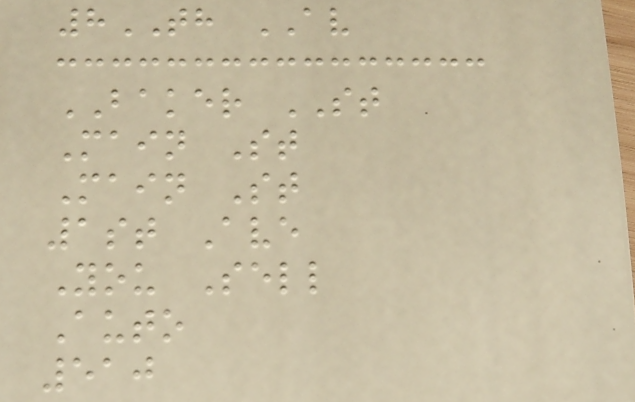8TH AV
BAKER ST
Main St
Main St
1st Ave
You Sell
Auto
510
